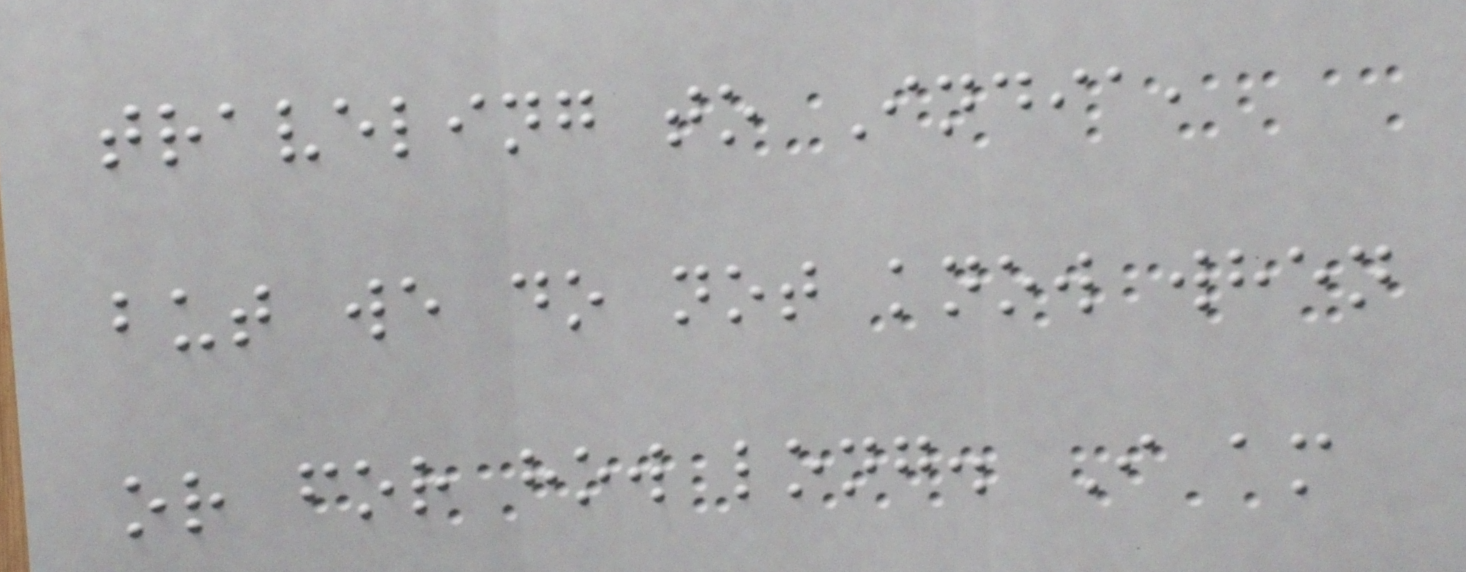traveling to India,
but we do not know when
or for how long. I am
